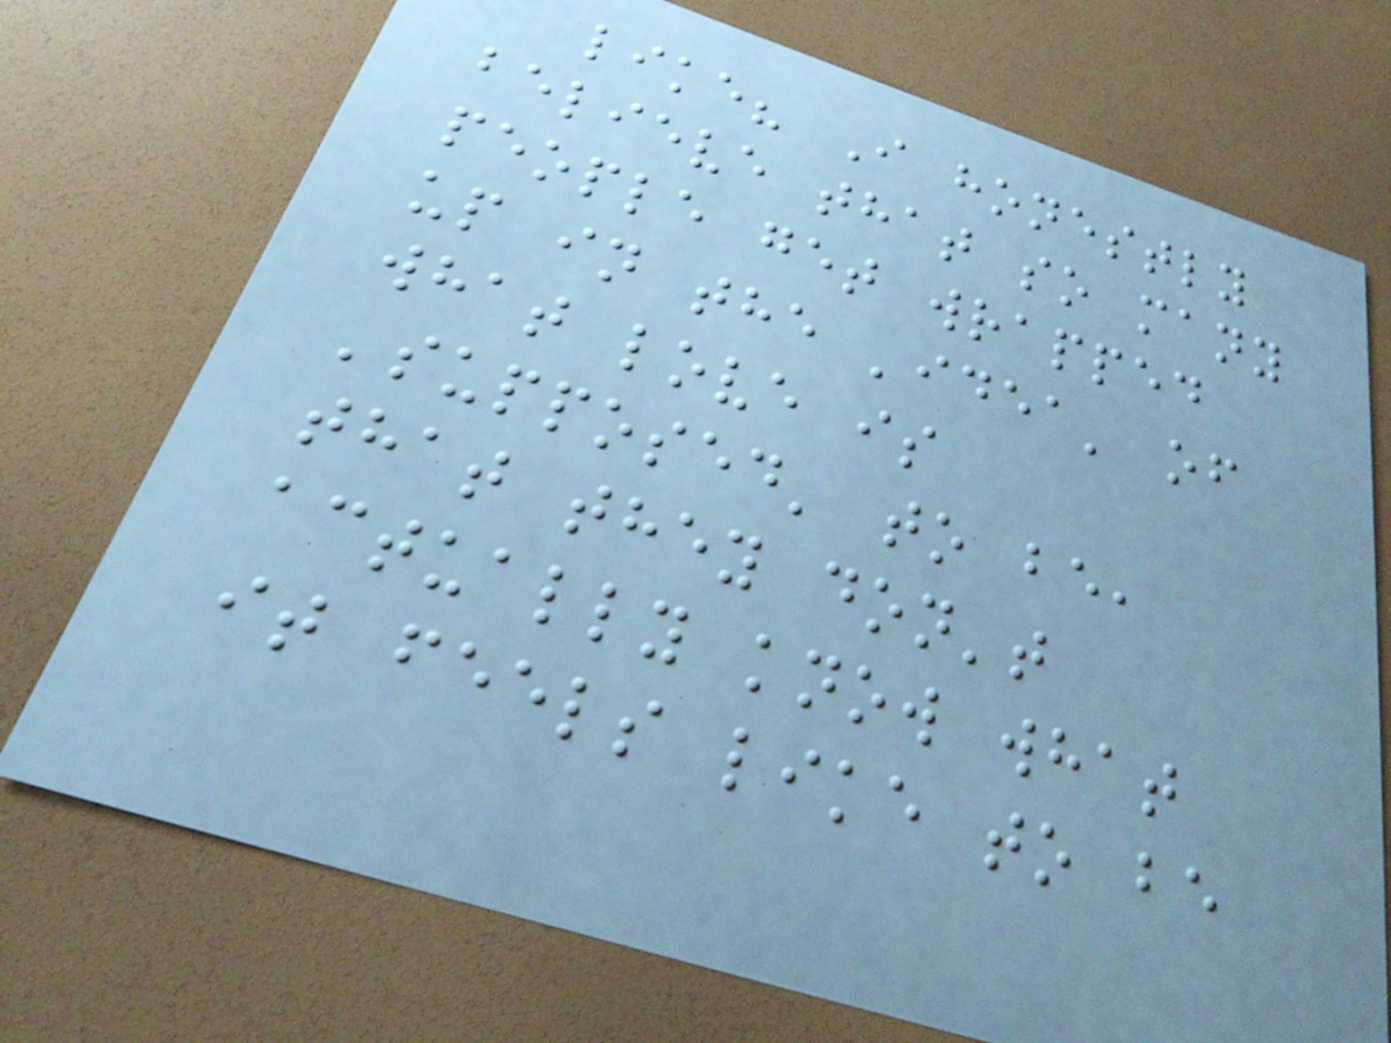like? I honestly
believe that so many
people get wrapped
up in the 'idea' of
what love is
'supposed' to be,
that they don't
actually know what
it feels like to be
